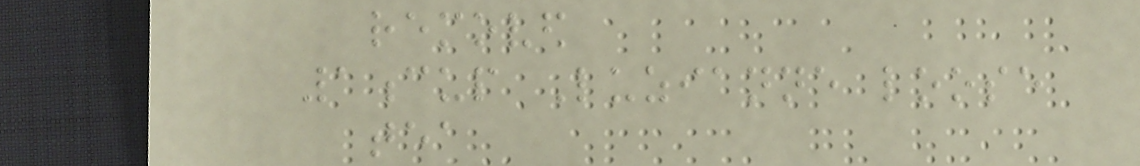removed
1cup Luzianne loose
tea
